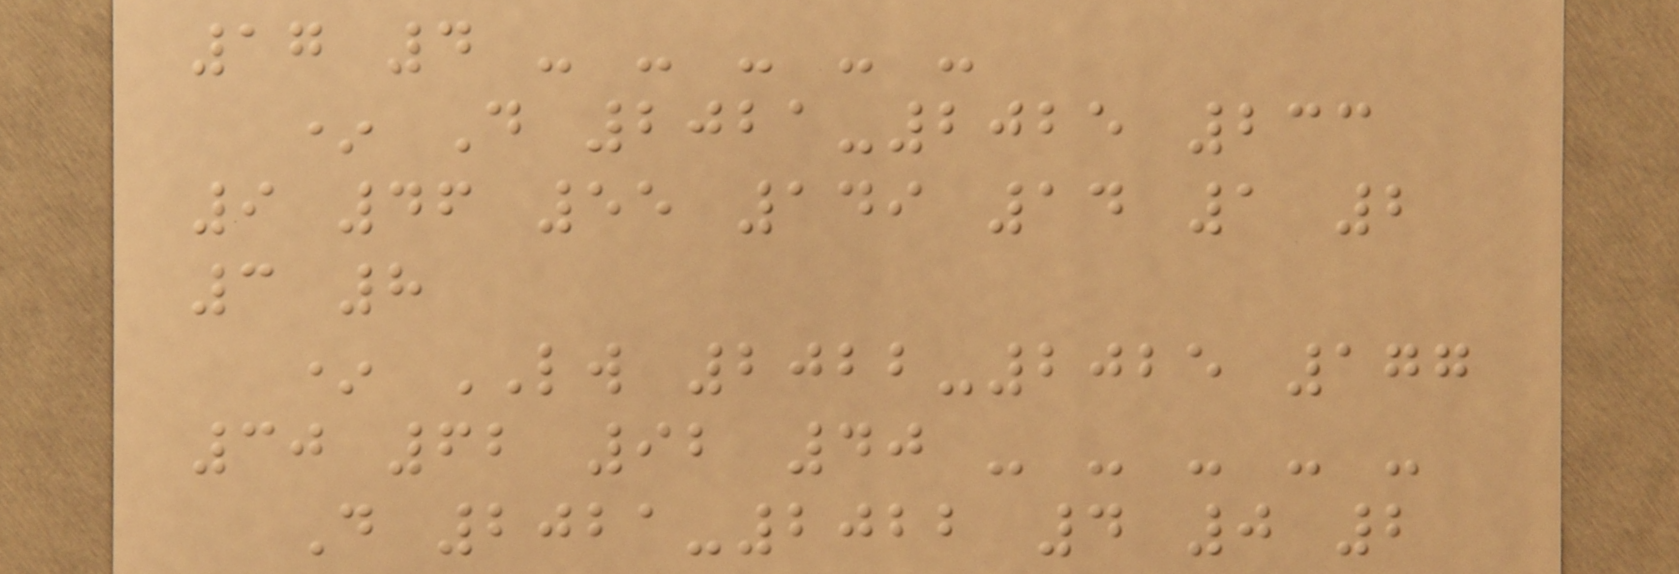17 4 - - - - -
* D 2021-2025 233
9 46 55 149 14 1 2
3 8
* LW 2022-2025 177
30 62 92 40 - - - - -
D 2021-2022 4 0 2
